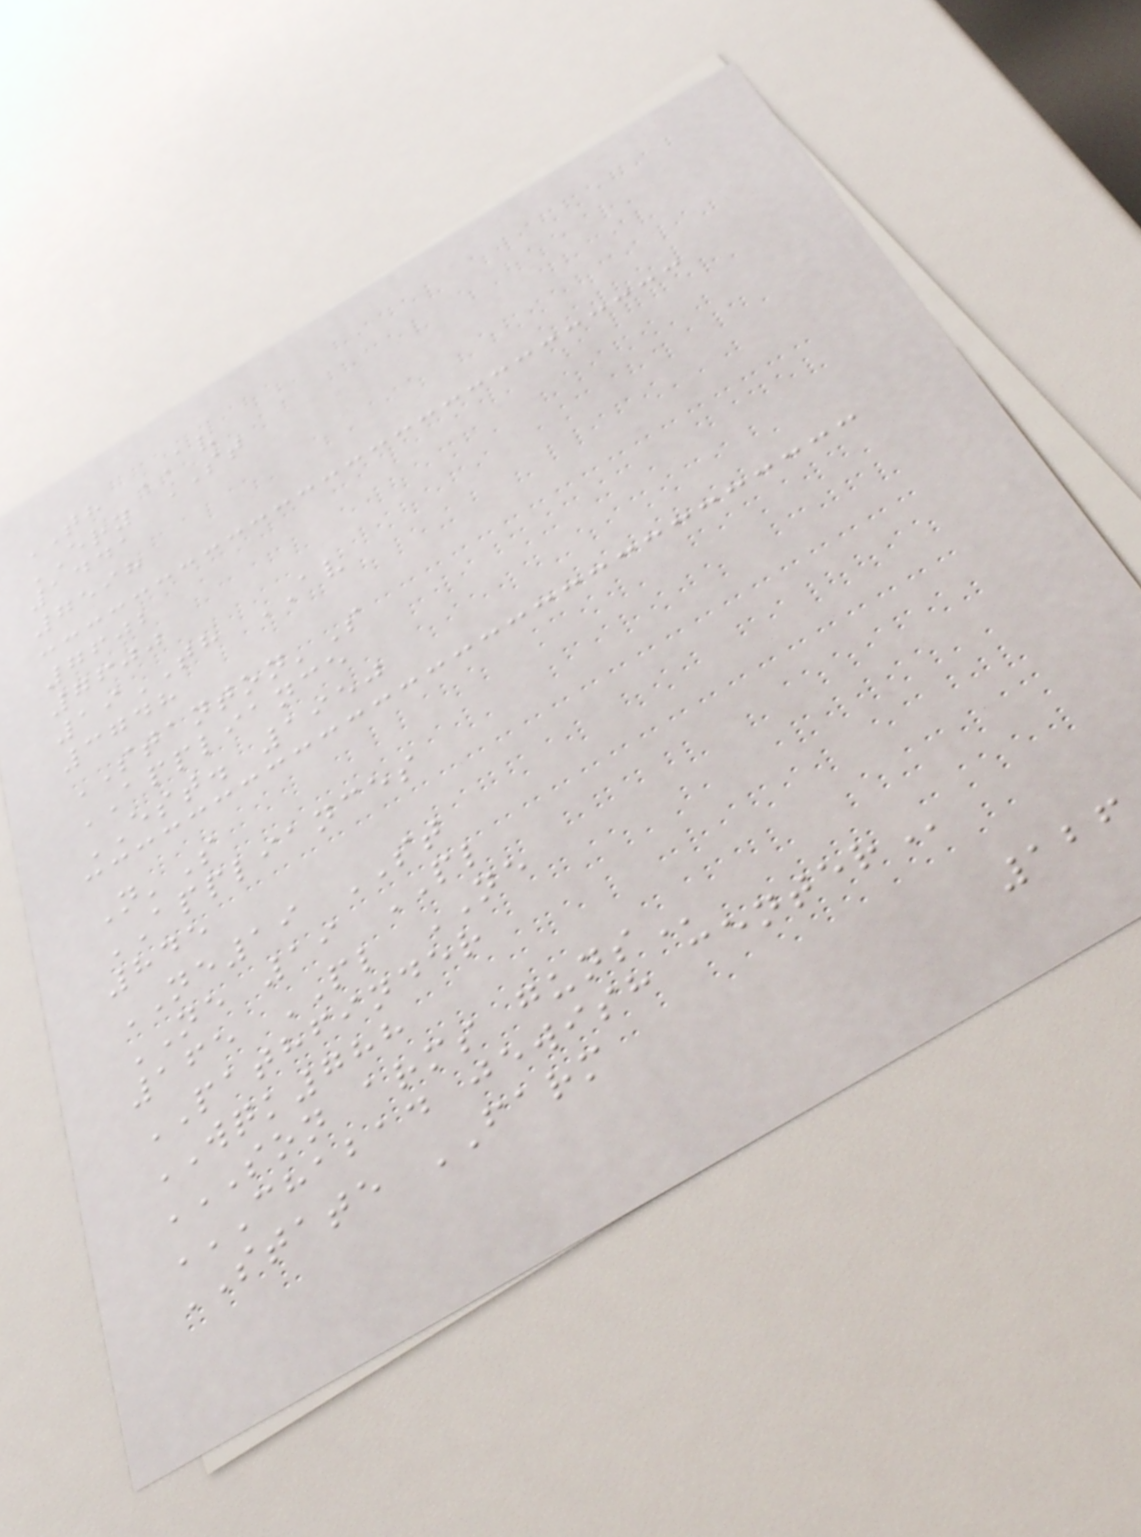TH AV
ERY ST
1441
7598
7602
7600
19TH AV
3748
STANTON'S
APPLIANCE
EST. 1950
N'S
APPLIANCES
845
NE19 ST
NE 19 PL
165 PL NE
PATHFINDER
WQK788
SON ARMS GUNS
CHABAD JEWISH CENTER
STATE FARM
126
